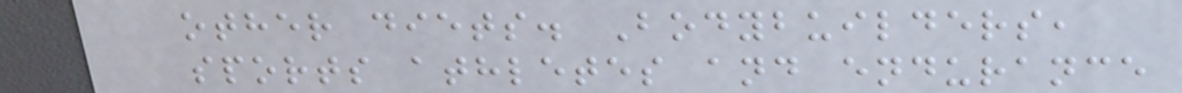other diets. Bodybuilders,
sports athletes and endurance
